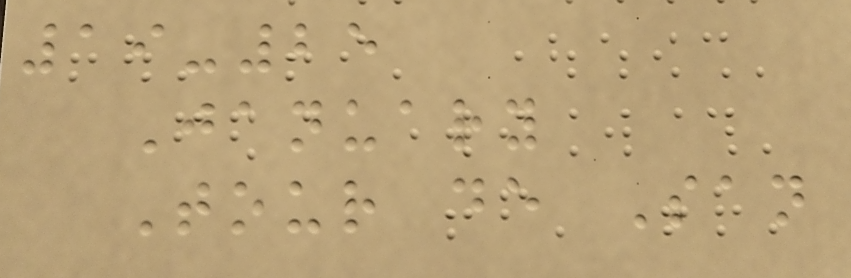19-25
January
Tour de San
